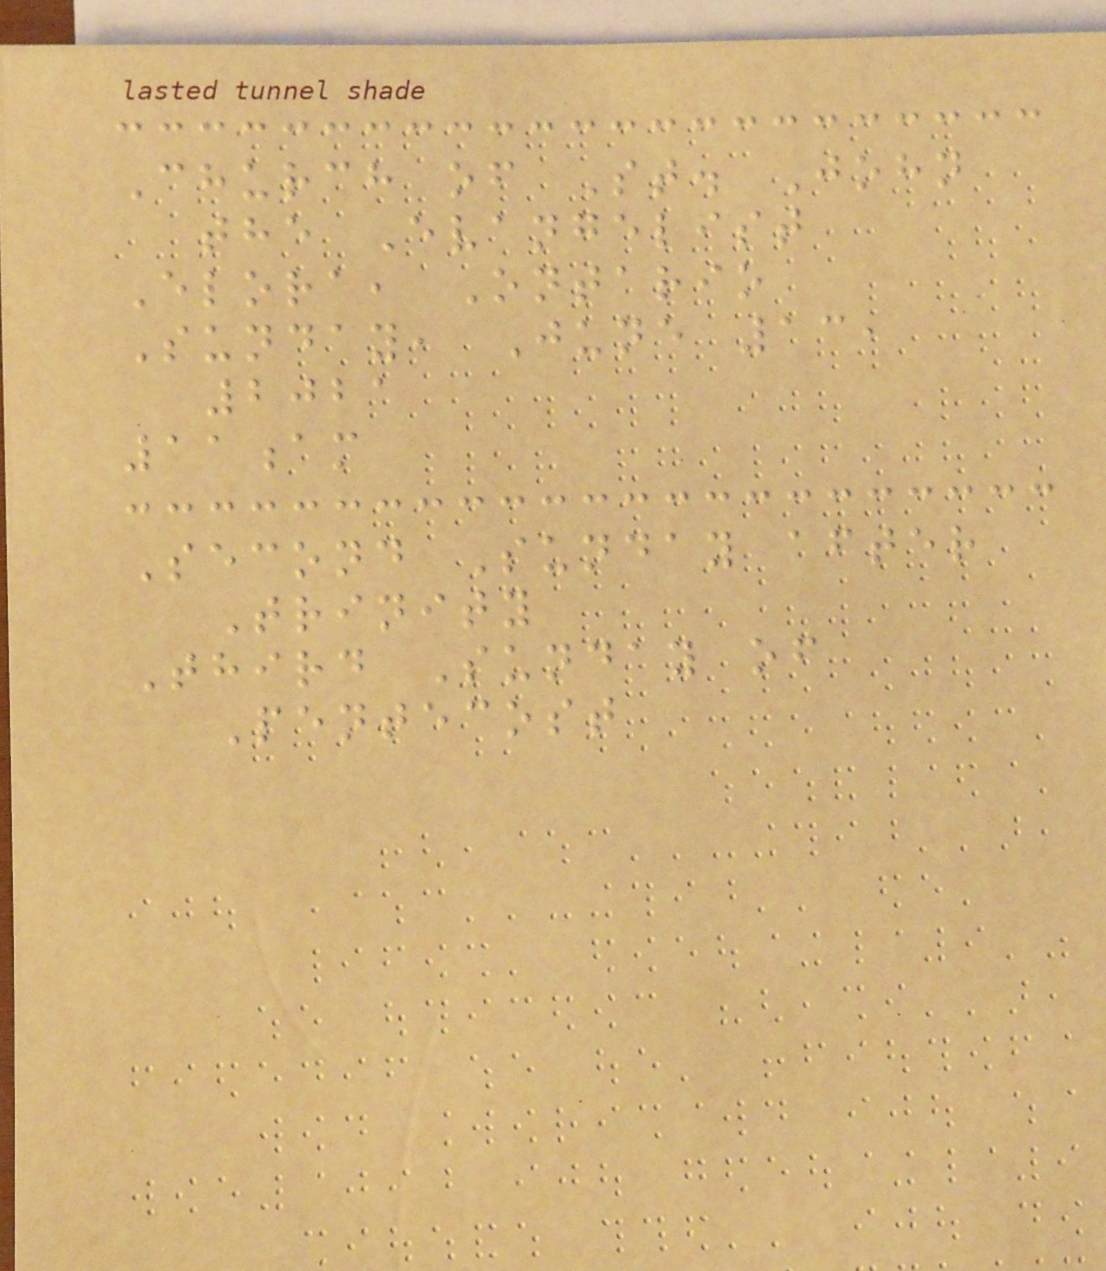Church of St. John
the Evangelist
Elora, Ontario
Sunday, June 13,
2021
11am
Second Sunday after
Trinity
Third Sunday of
Pentecost
